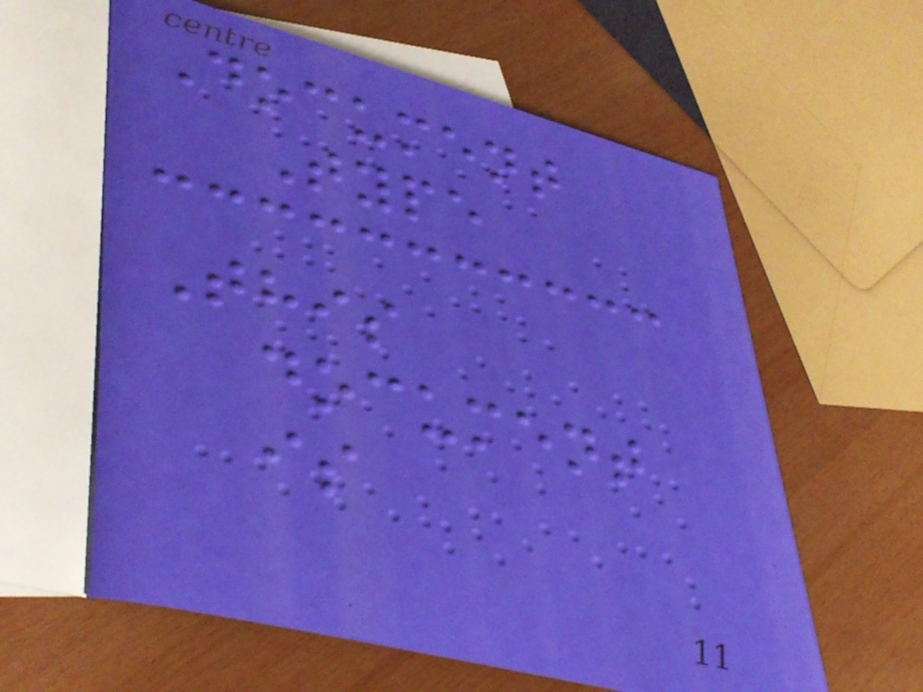Document
Type
This
document
is
